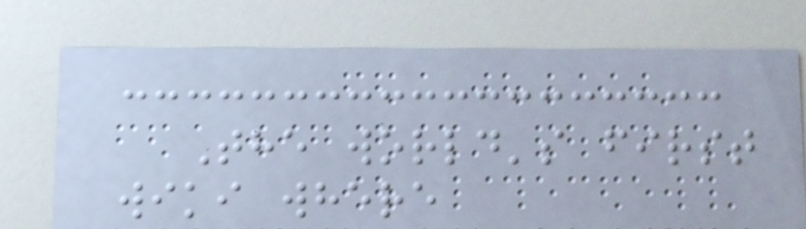The world's first
wiki where
